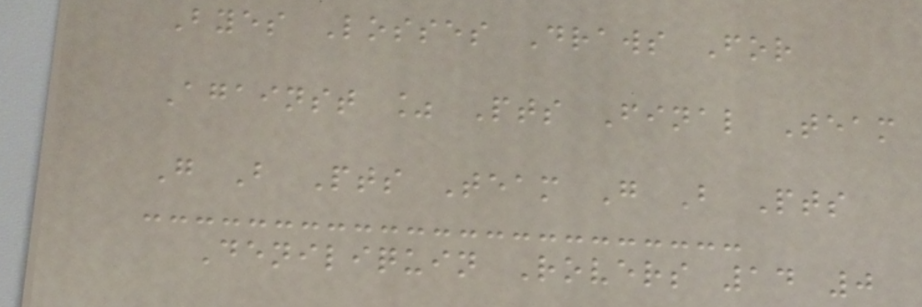Byes Losses Draws For
Against % Pts Final Team
G B Pts Team G B Pts
Deniliquin Rovers 14 0
